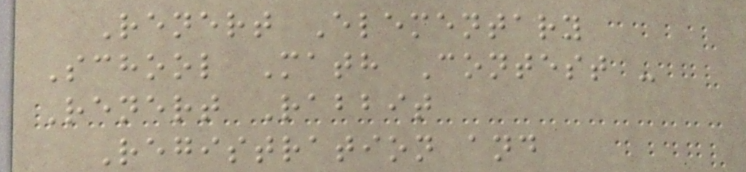Renert Elementary
School Math Contest -
Renert Rabbit
Registration and
